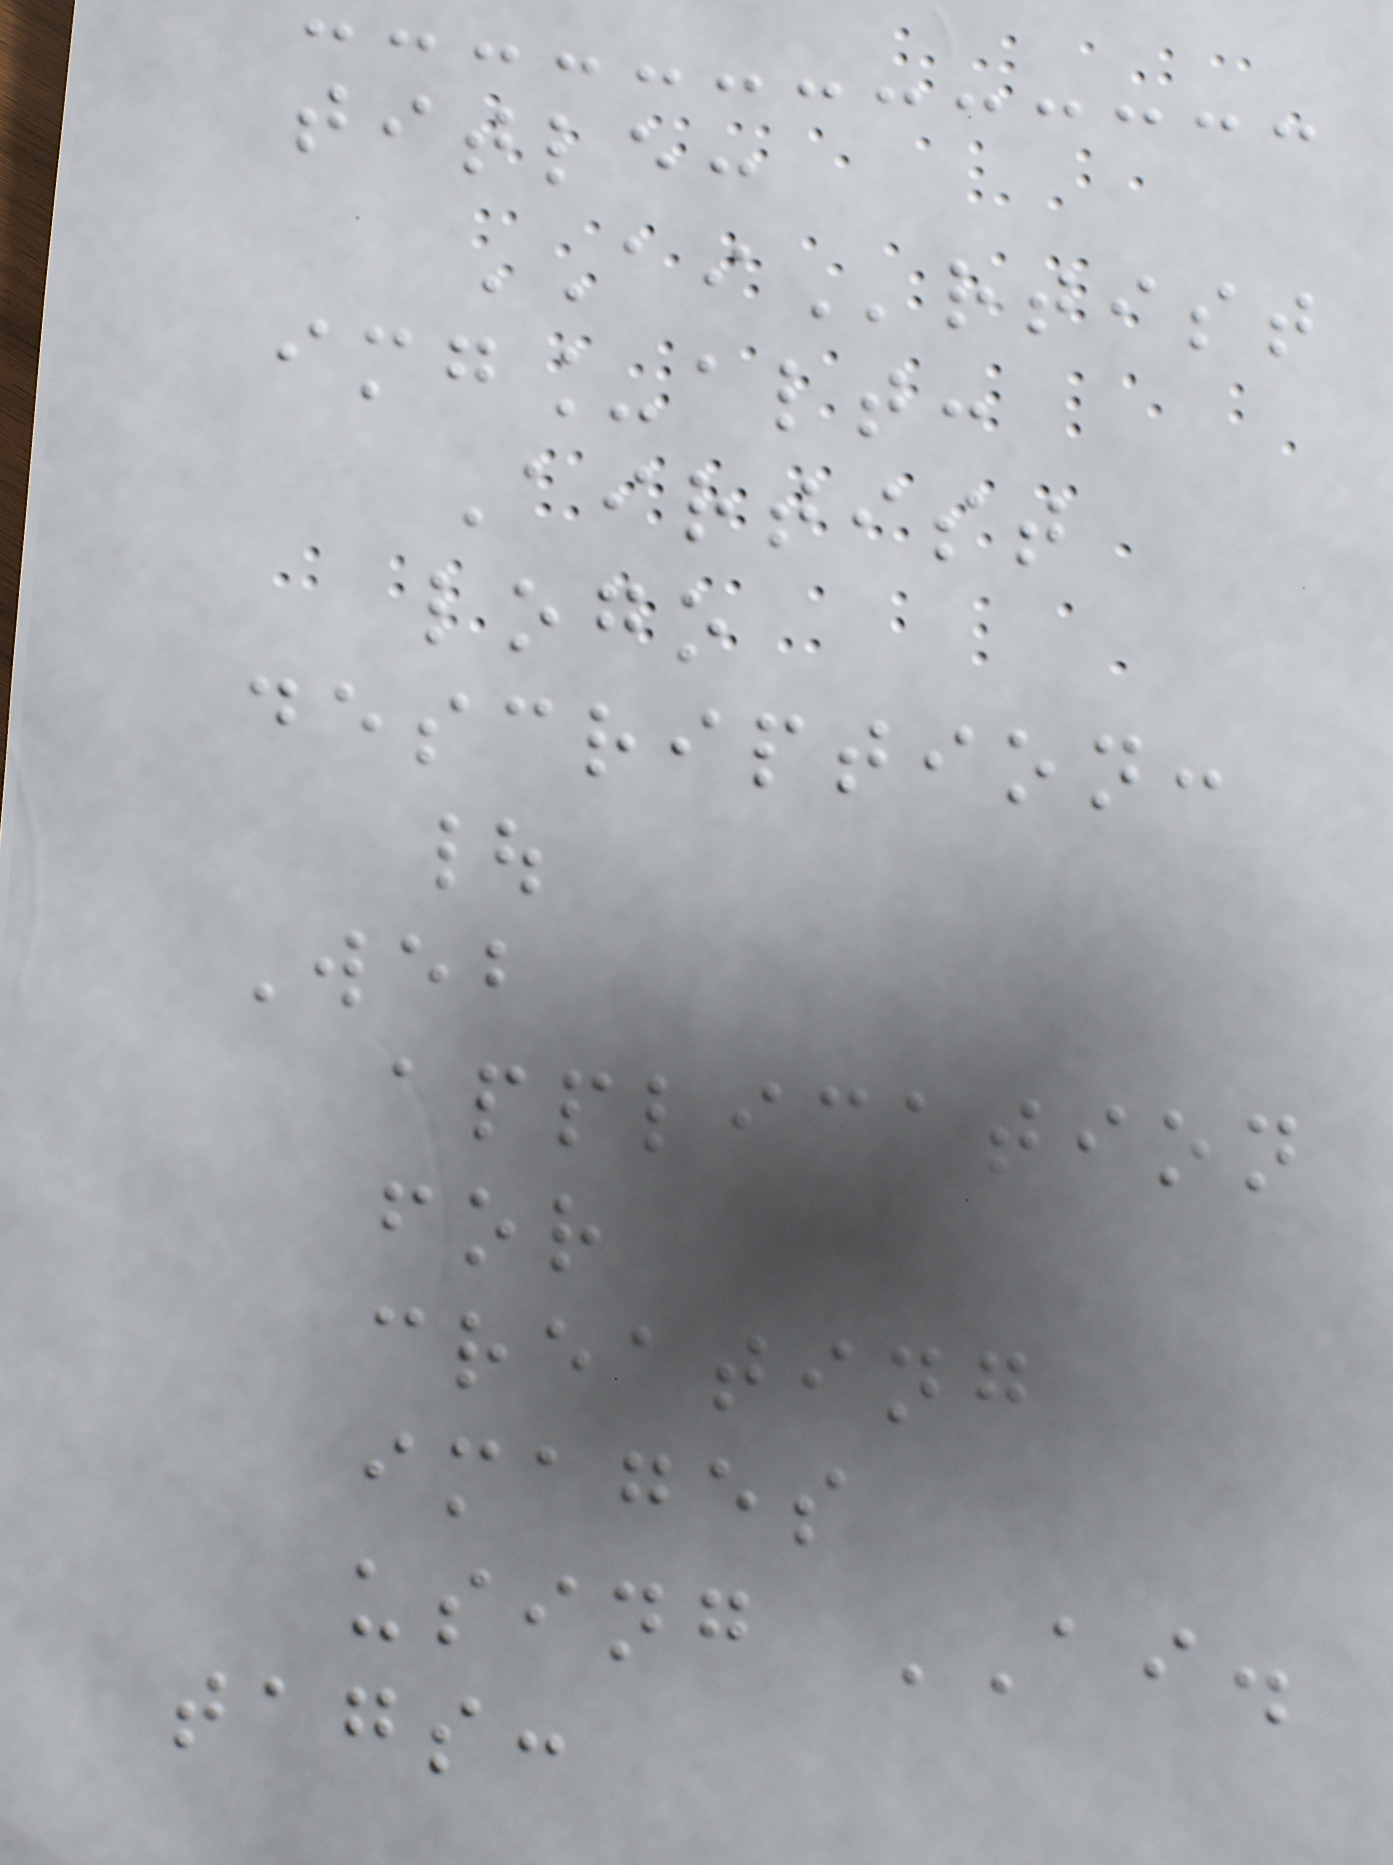title:
AIrtist
img_alt:
Airtist
logo
description:
|
Web
application
for
creating
images
using AI.
tags:
